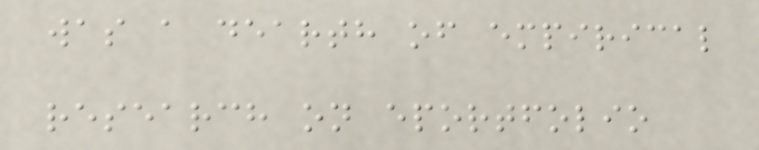was a dearth of empirical
research on eportfolio
